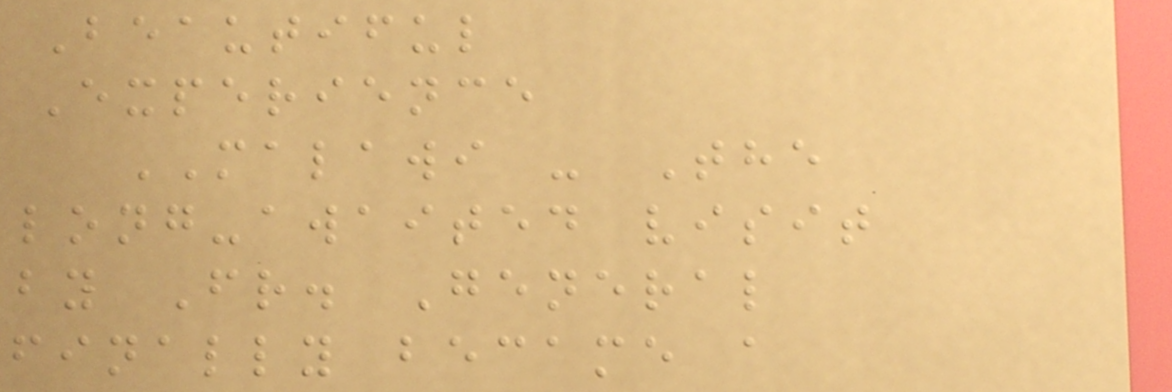Beautiful
Experience
MALAWI - The
long-awaited visit
by Fr. General
finally became a
